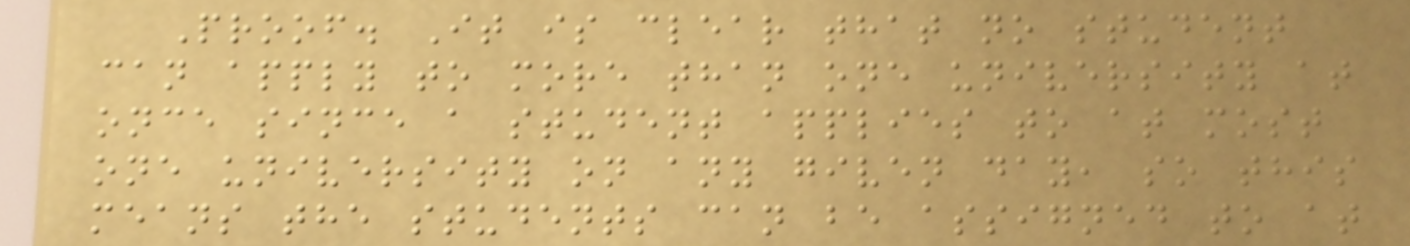Proof. It is clear that no student
can apply to more than one university at
once since a student applies to at most
one university on any given day, so this
means the students can be assigned to at
